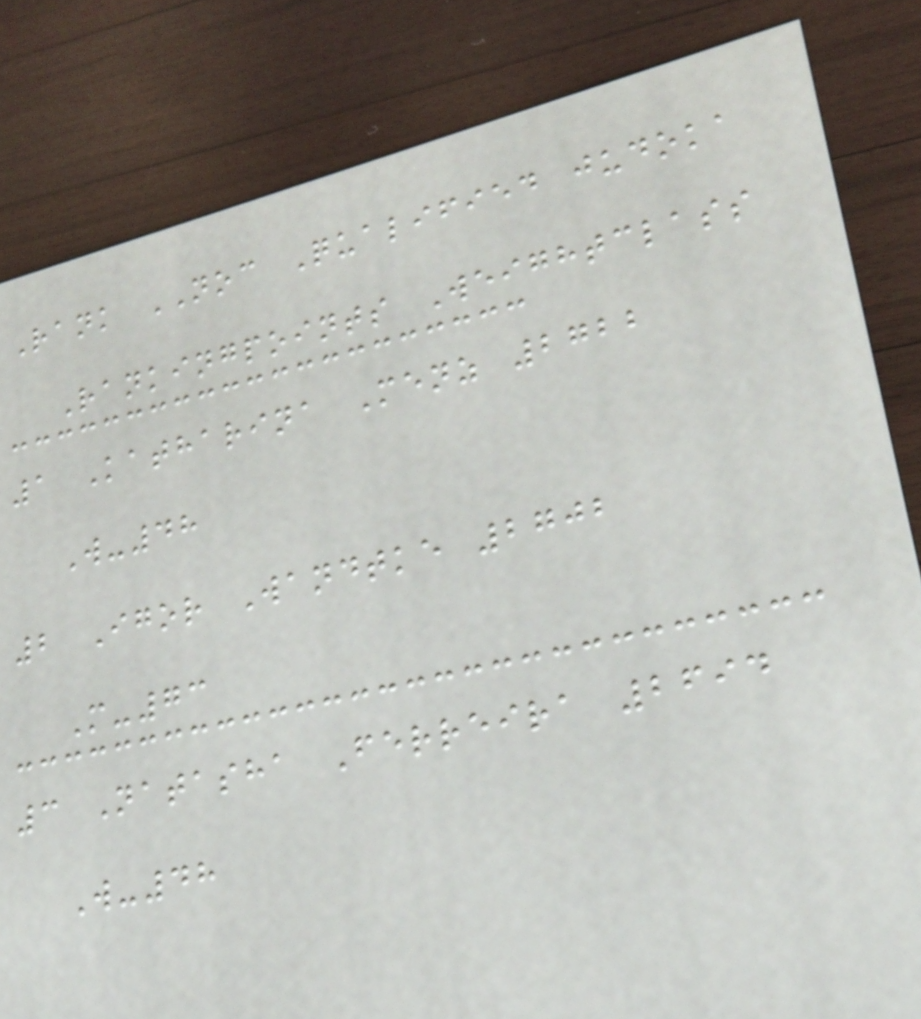Rank NOC Qualified judoka
Rankingpoints Weightclass
1 Katharina Menz 2722
W-48
2 Igor Wandtke 2702
M-73
3 Natasha Ferreira 2694
W-48
